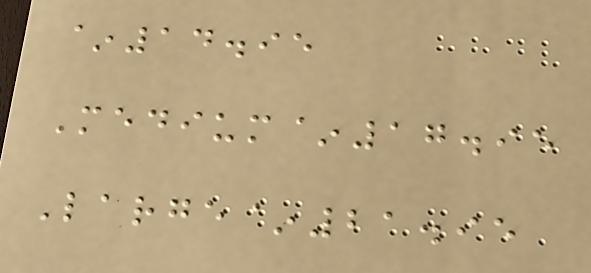~14.95
Medium~17.95
Large~21.95
